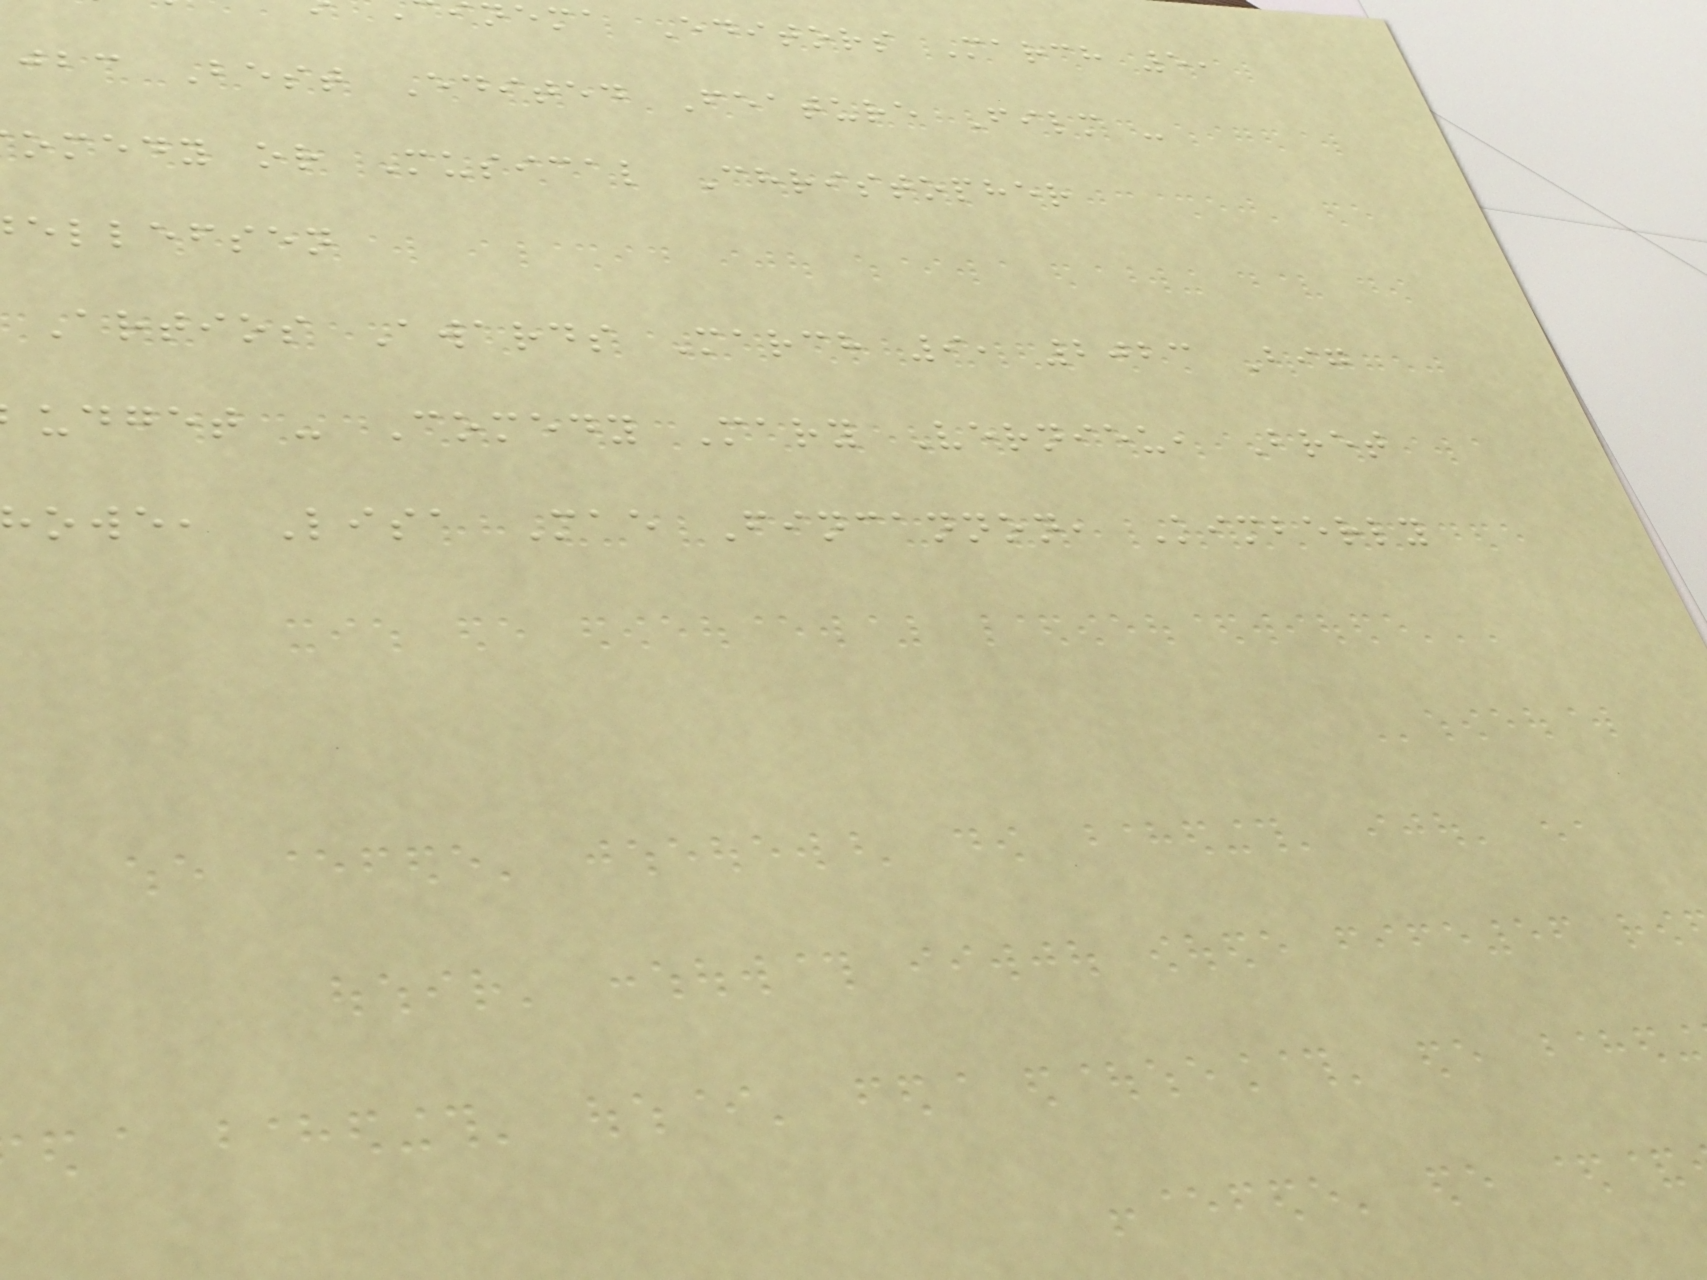nema Editors March 5,
jbc Best Edited Feature Film -
omedy or Musical Christopher
ellefsen
Artios Awards March 9, 2023 Big
udget - Comedy Mary Vernieu, Bret
owe, Lisa Mae Fincannon, Kimberly
